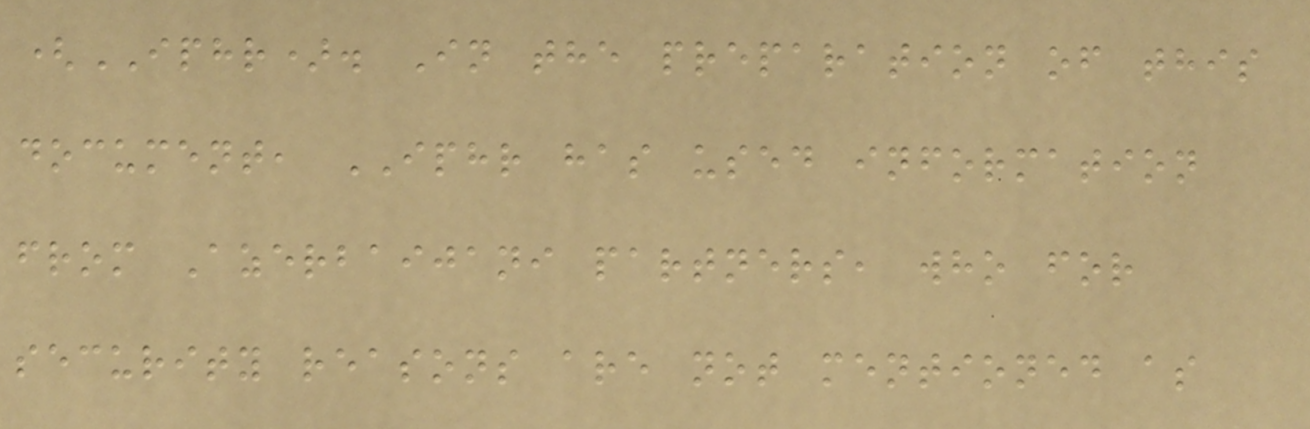(IPHR). In the preparation of this
document, IPHR has used information
from Azerbaijani partners, who for
security reasons are not mentioned as
